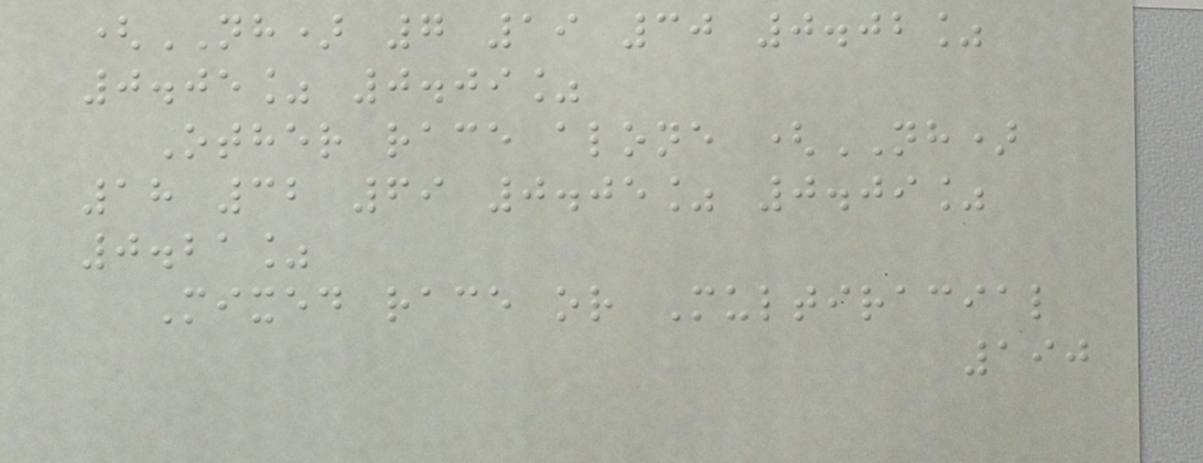(NH) 7 19 30 0.02%
0.05% 0.09%
Other race alone (NH)
18 32 69 0.05% 0.09%
0.21%
Mixed race or Multiracial
190
